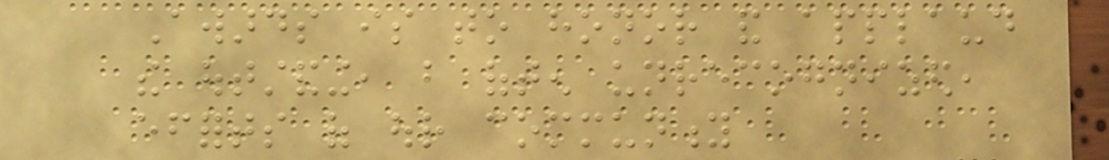Awards is to honor and applaud
the outstanding, but often unrecognized,
efforts of our community
